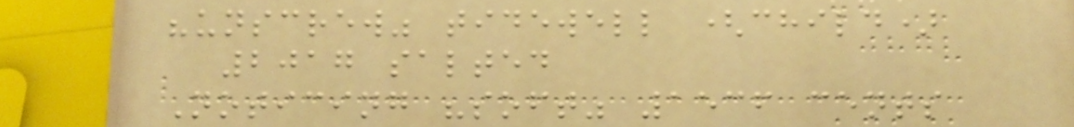"unscrew" tidewell (child)
2017 salted
Noticing "soft" 1536 cents
